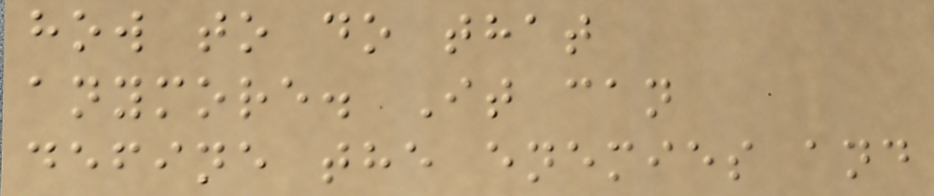how to do that
anymore. It can
define the enemies and
